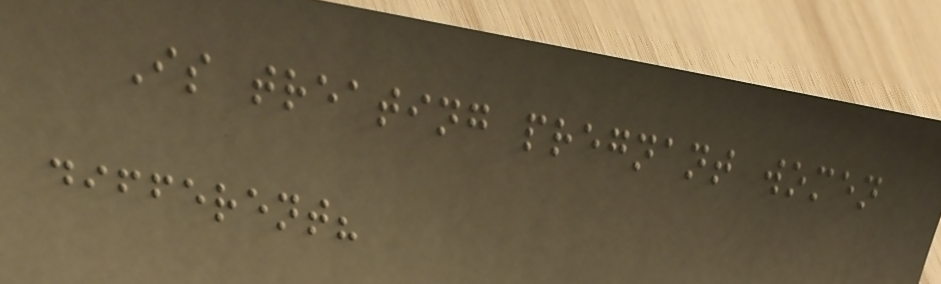Is treating pregnant women
different?
